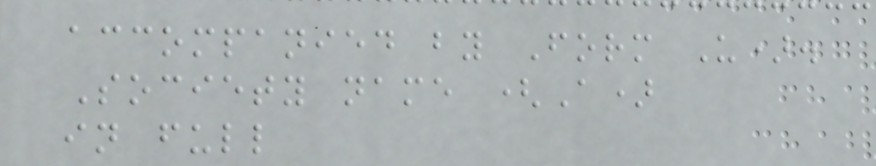accompanied by Form U).
Society name (A)
in full
